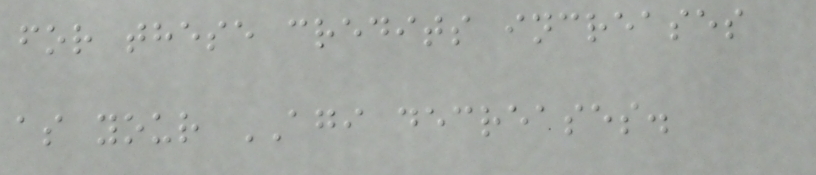for these credits increases
as your AGI decreases.
